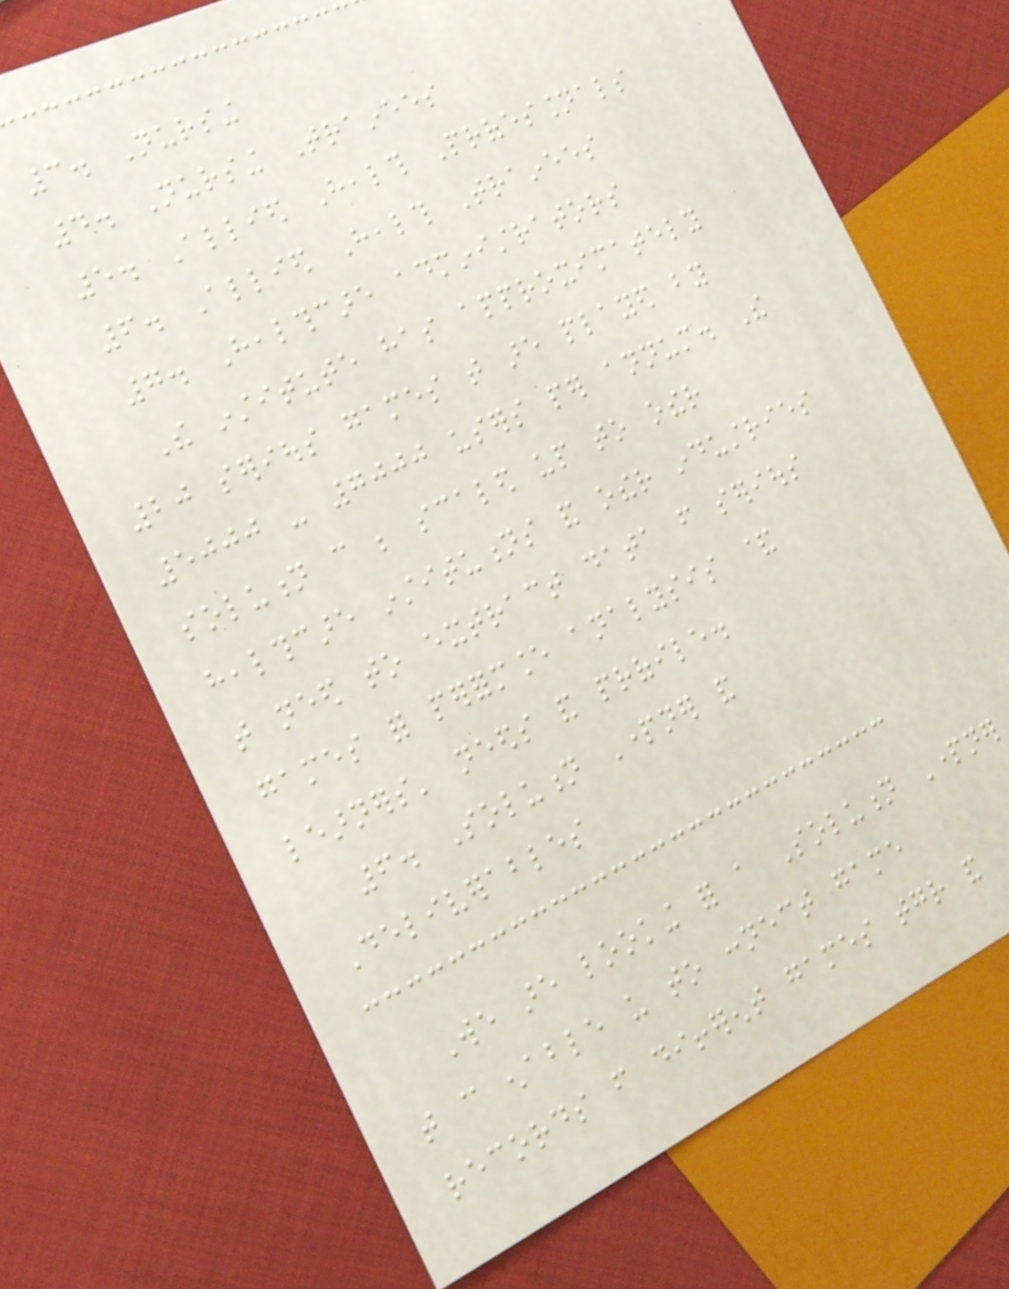3. Nursing
4. Nursing Trainees
5. Allied Health Professionals
6. Allied Health Trainees
7. Healthcare administrators
The institute has approximately
20 serious games that are played by
5000 - 7000 users per annum. The
solution can be scaled up to other
healthcare institutions and other industries
that need to extract data from serious
games for performance analysis &
learners' needs and profile.
6. Solution Partner and
Deliverables
We are looking for a Solution Partner
that can enable us to connect game
records from different games together and
